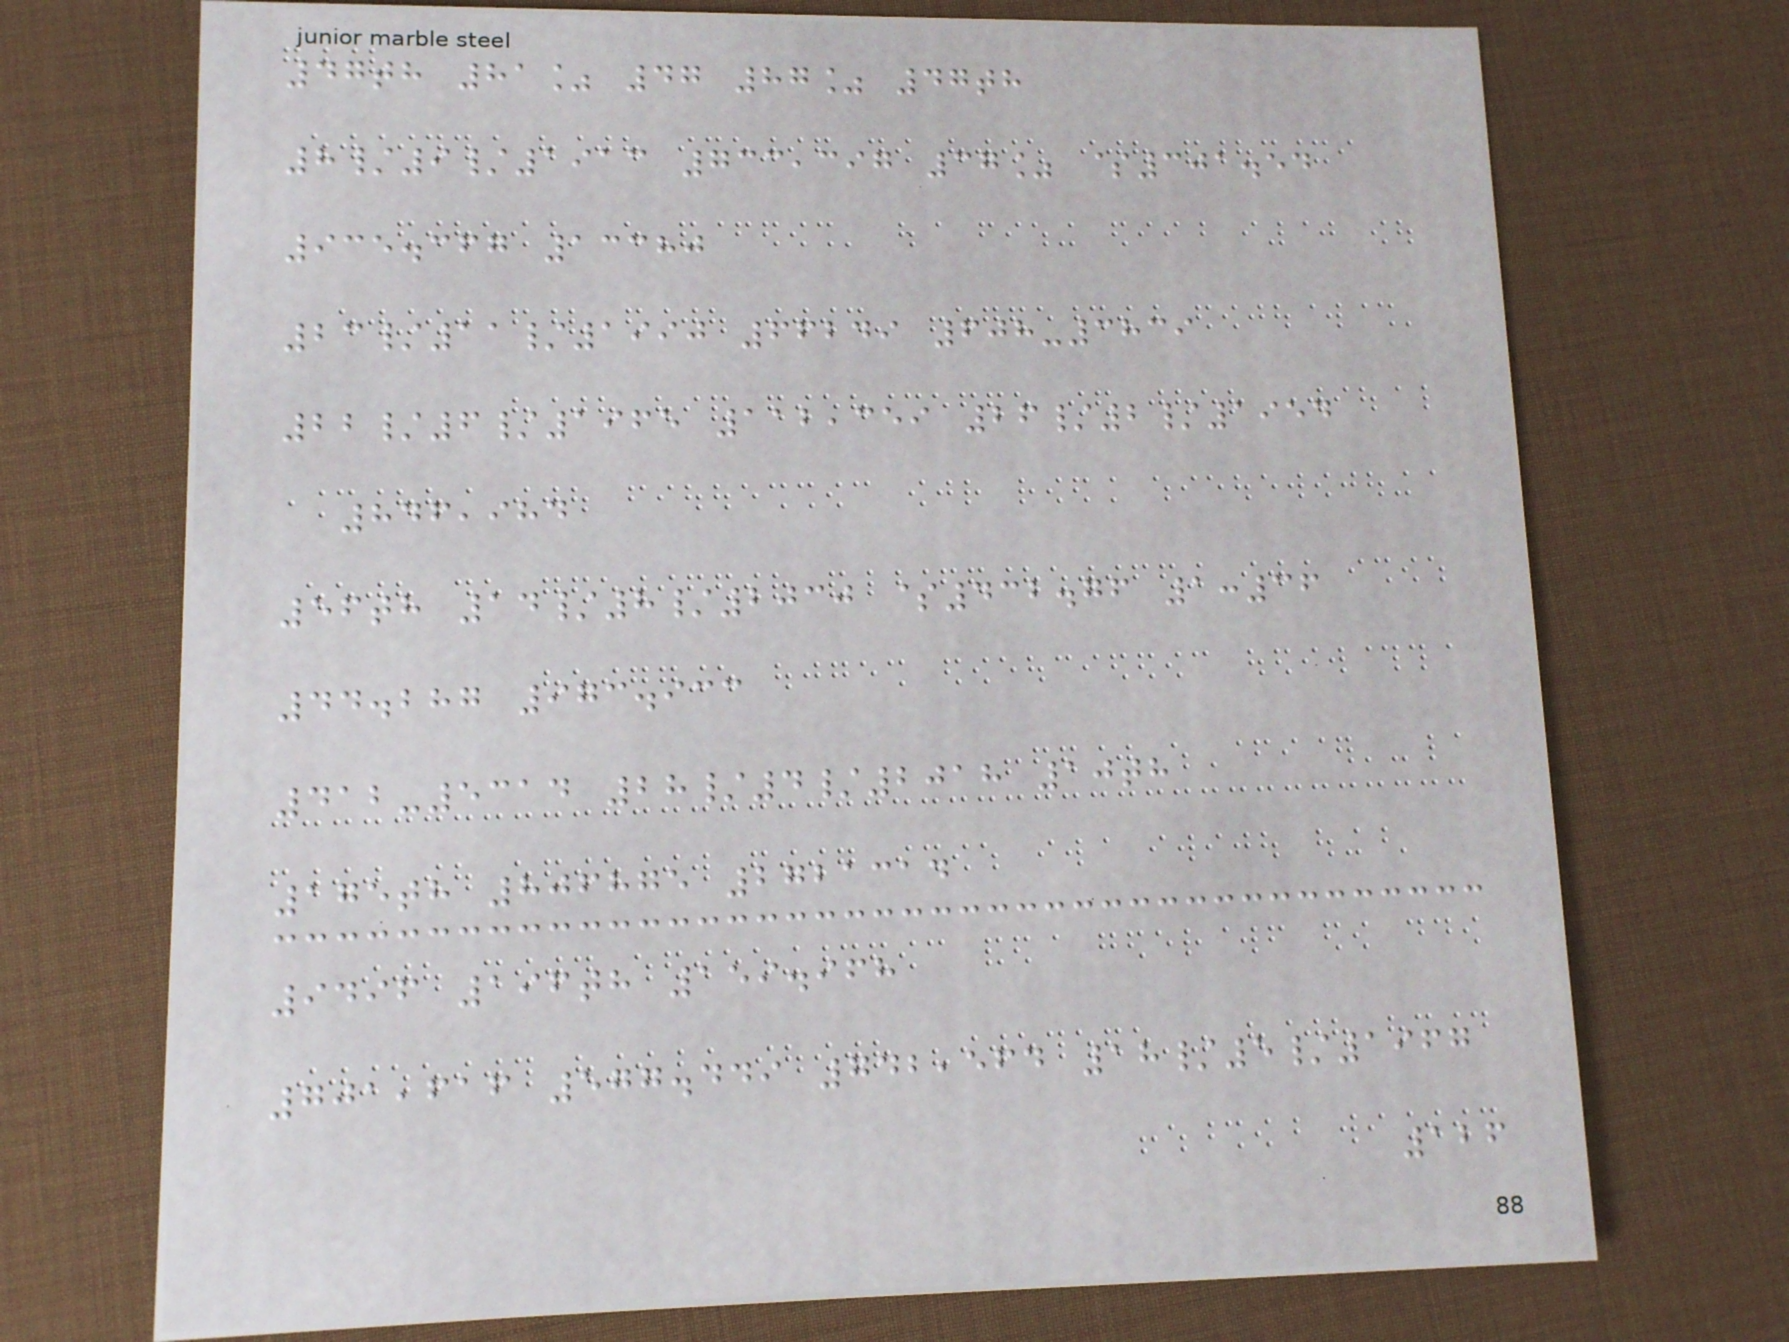47th 81% 47 87% 47th
8/9/1913 733,397 37% $301.54
935.367 13380
23/11/1990 66249 608-3839
22/6/1965 112,359 26/2/1954
846,984
56th 14/8/2030 $432.76 1:36
44.287 973.933
412-5314 28/4/2018 10th
175th 806875 2721314
9496 196th 159.968
701,616 577.449 742,564 18/5/1967
126
